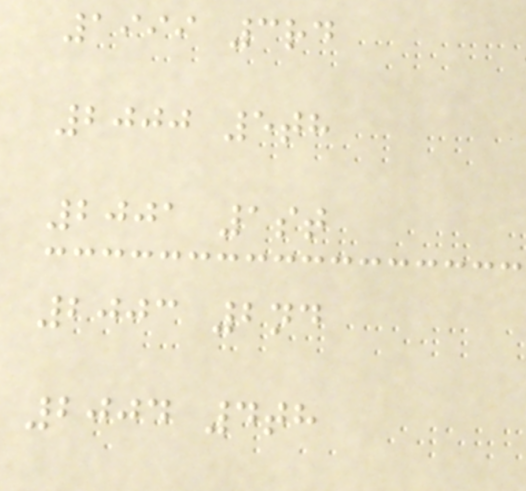1999 3rd
2000 5th
2001 1st
2003 2nd
2004 4th
